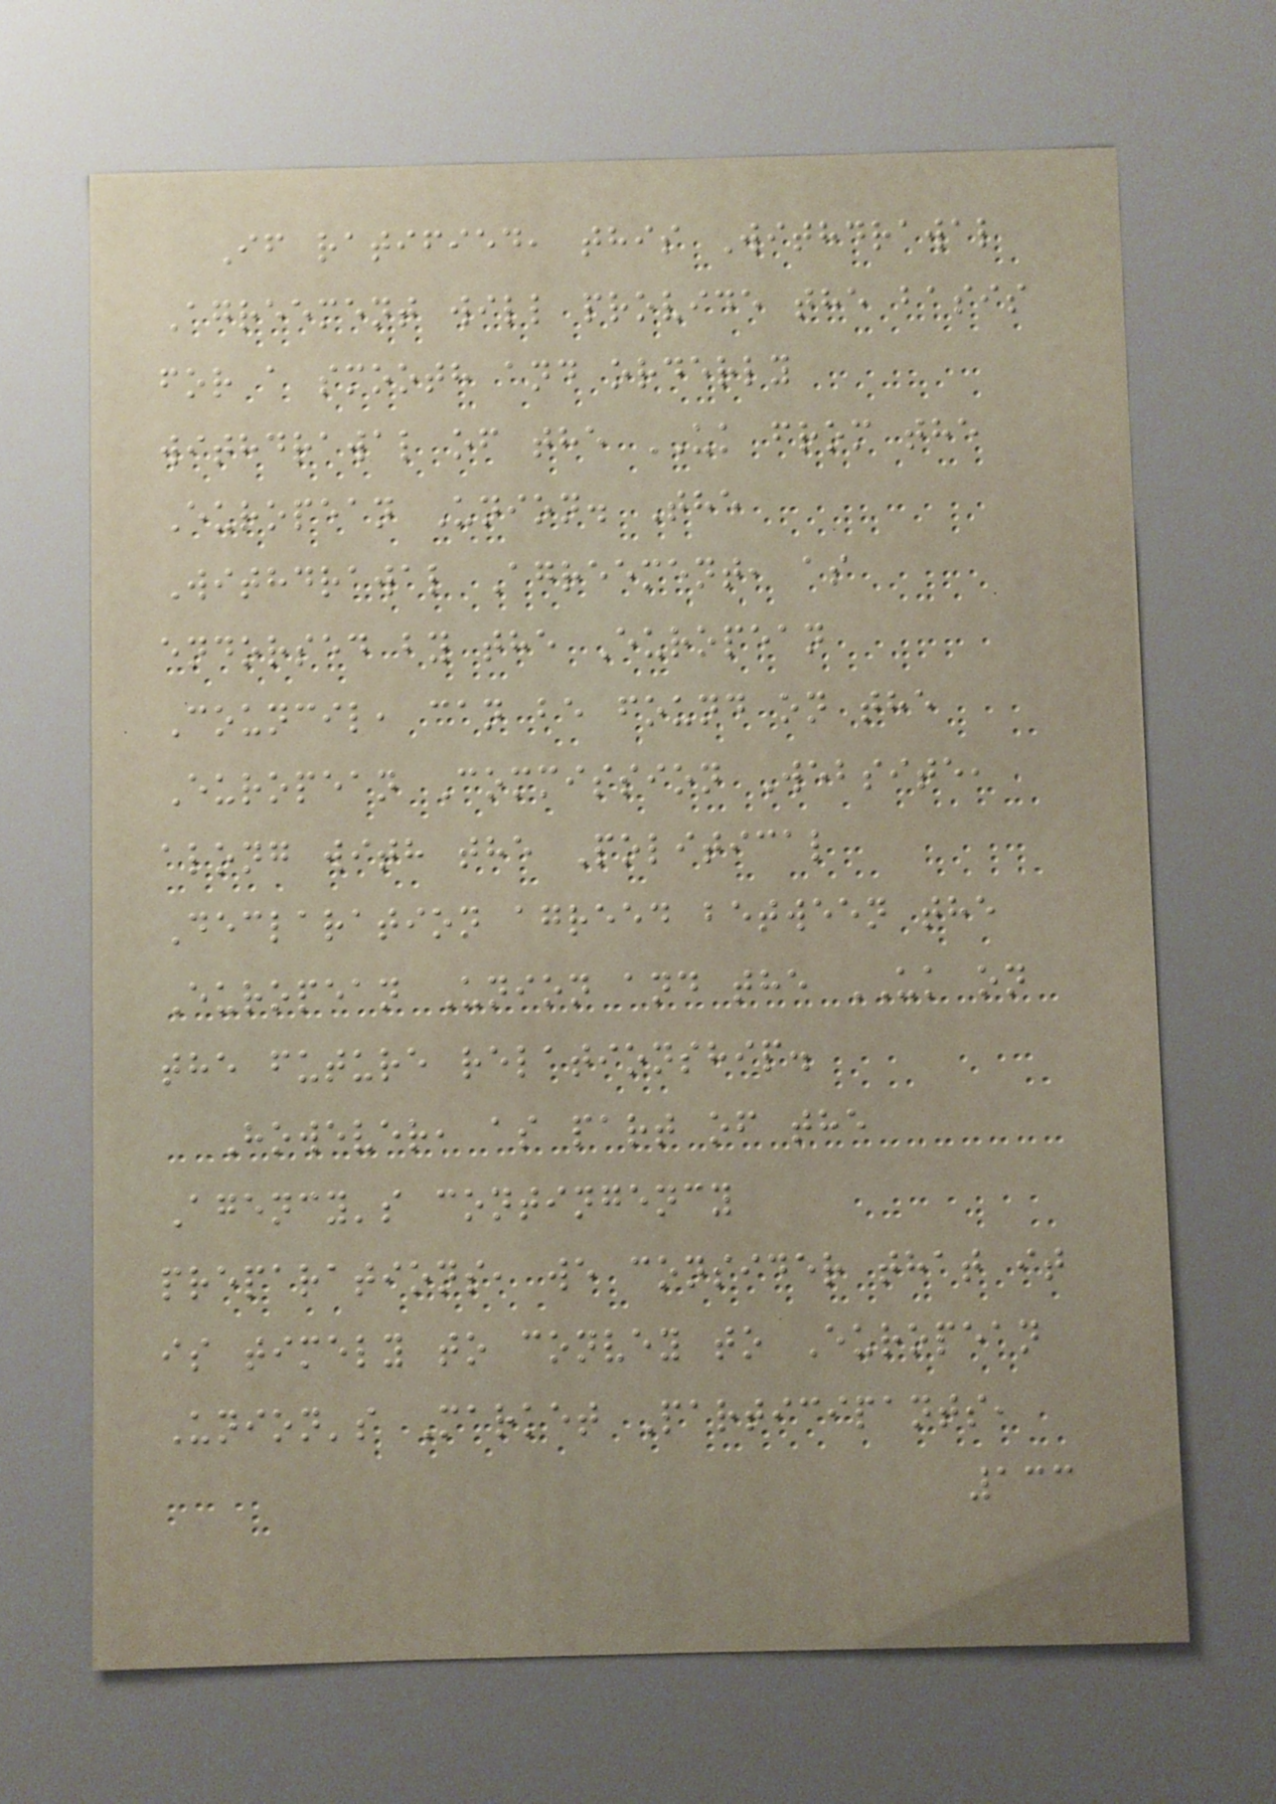If ratified, this Withdrawal
Agreement will provide the basis
for a smooth and orderly
withdrawal of the UK from the
European Union. The
Withdrawal Agreement, as
endorsed by the European
Council, can be found on the
European Commission Website,
along with the Political
Declaration agreed between the
European Union and the UK on
the future relationship.
However, as part of the
Agency's contingency
preparations, we consider that it
is timely to convey to European
Union's Market Participants,
133
